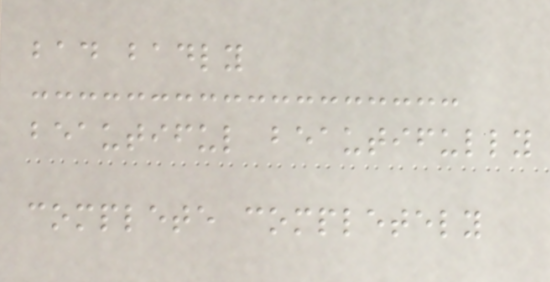bad badly
beautiful beautifully
complete completely
